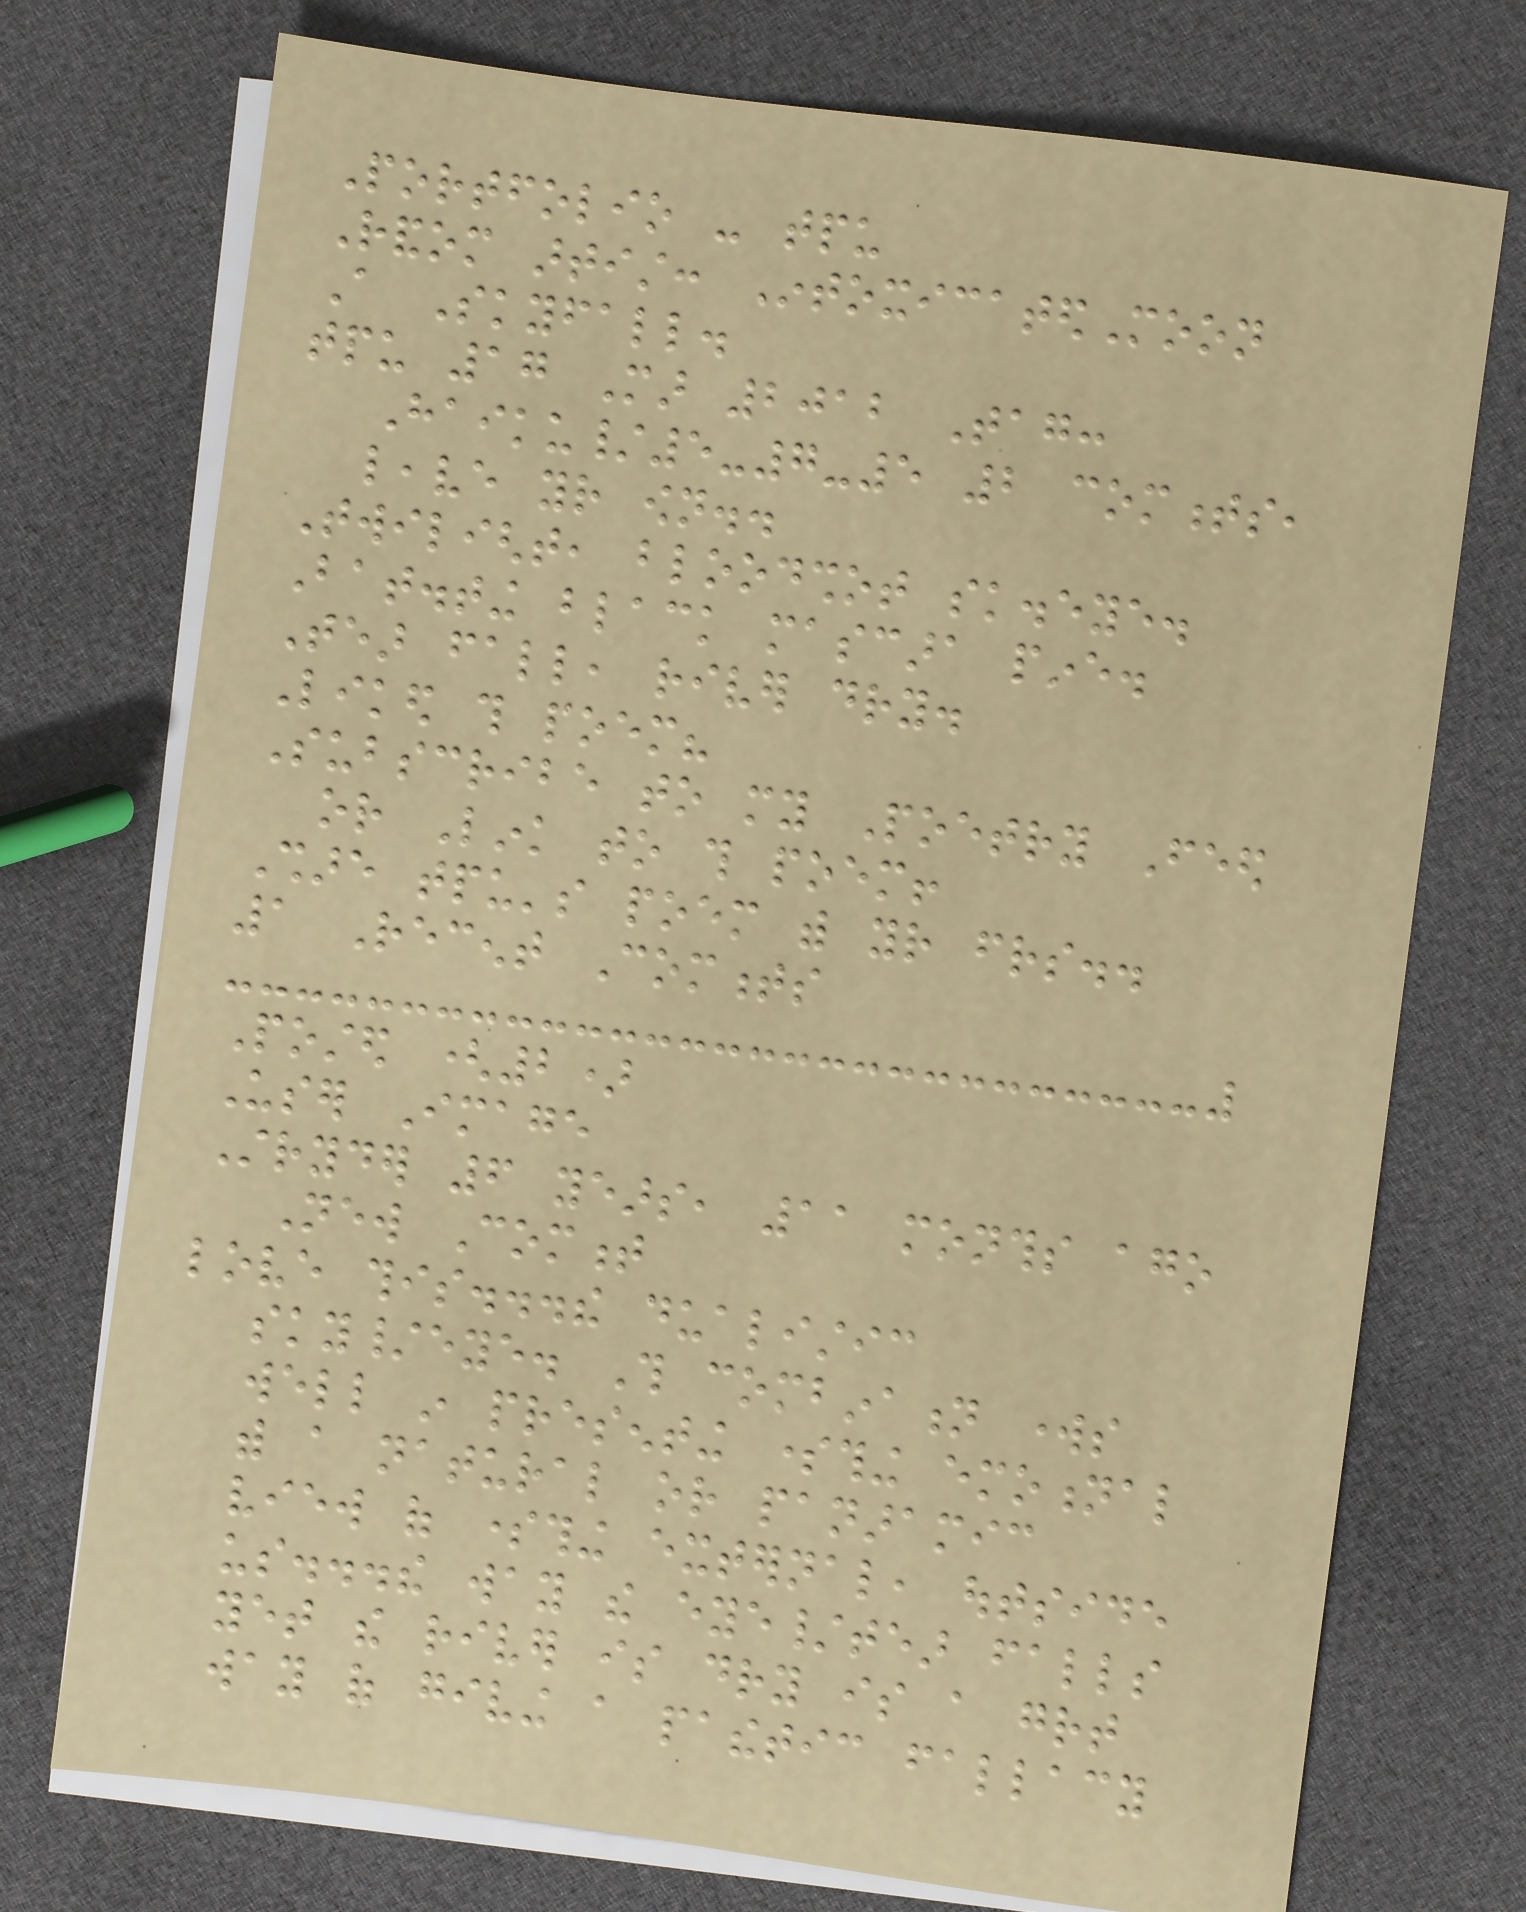Portfolio - tpu
Random artist: IntoxicatedMoon
A Skyfall.
tpu 17 Mar 2012 Tag:
Haiku/5-7-5 2 comments,
leave your own..
Twilight, bloodshot sk.eye.
Bat.ting black mascara pine.
Tear fall, river dry.
Liked this poem?
Subscribe to my Poetry Feed
or Link to this poem!
Share tpu's poem with your friends..
1 Recent Comments
Posted (2)
User Image
Stryder 6 years, 11 months ago
New Comment
love this...the dualistic
sky/eye. This combination works
well in presenting something emotional
with a natural or panaramic
view of something external, outside
us...the way the eye/tear falls
yet the river is dry is a great
way of giving a pathetic fallacy
